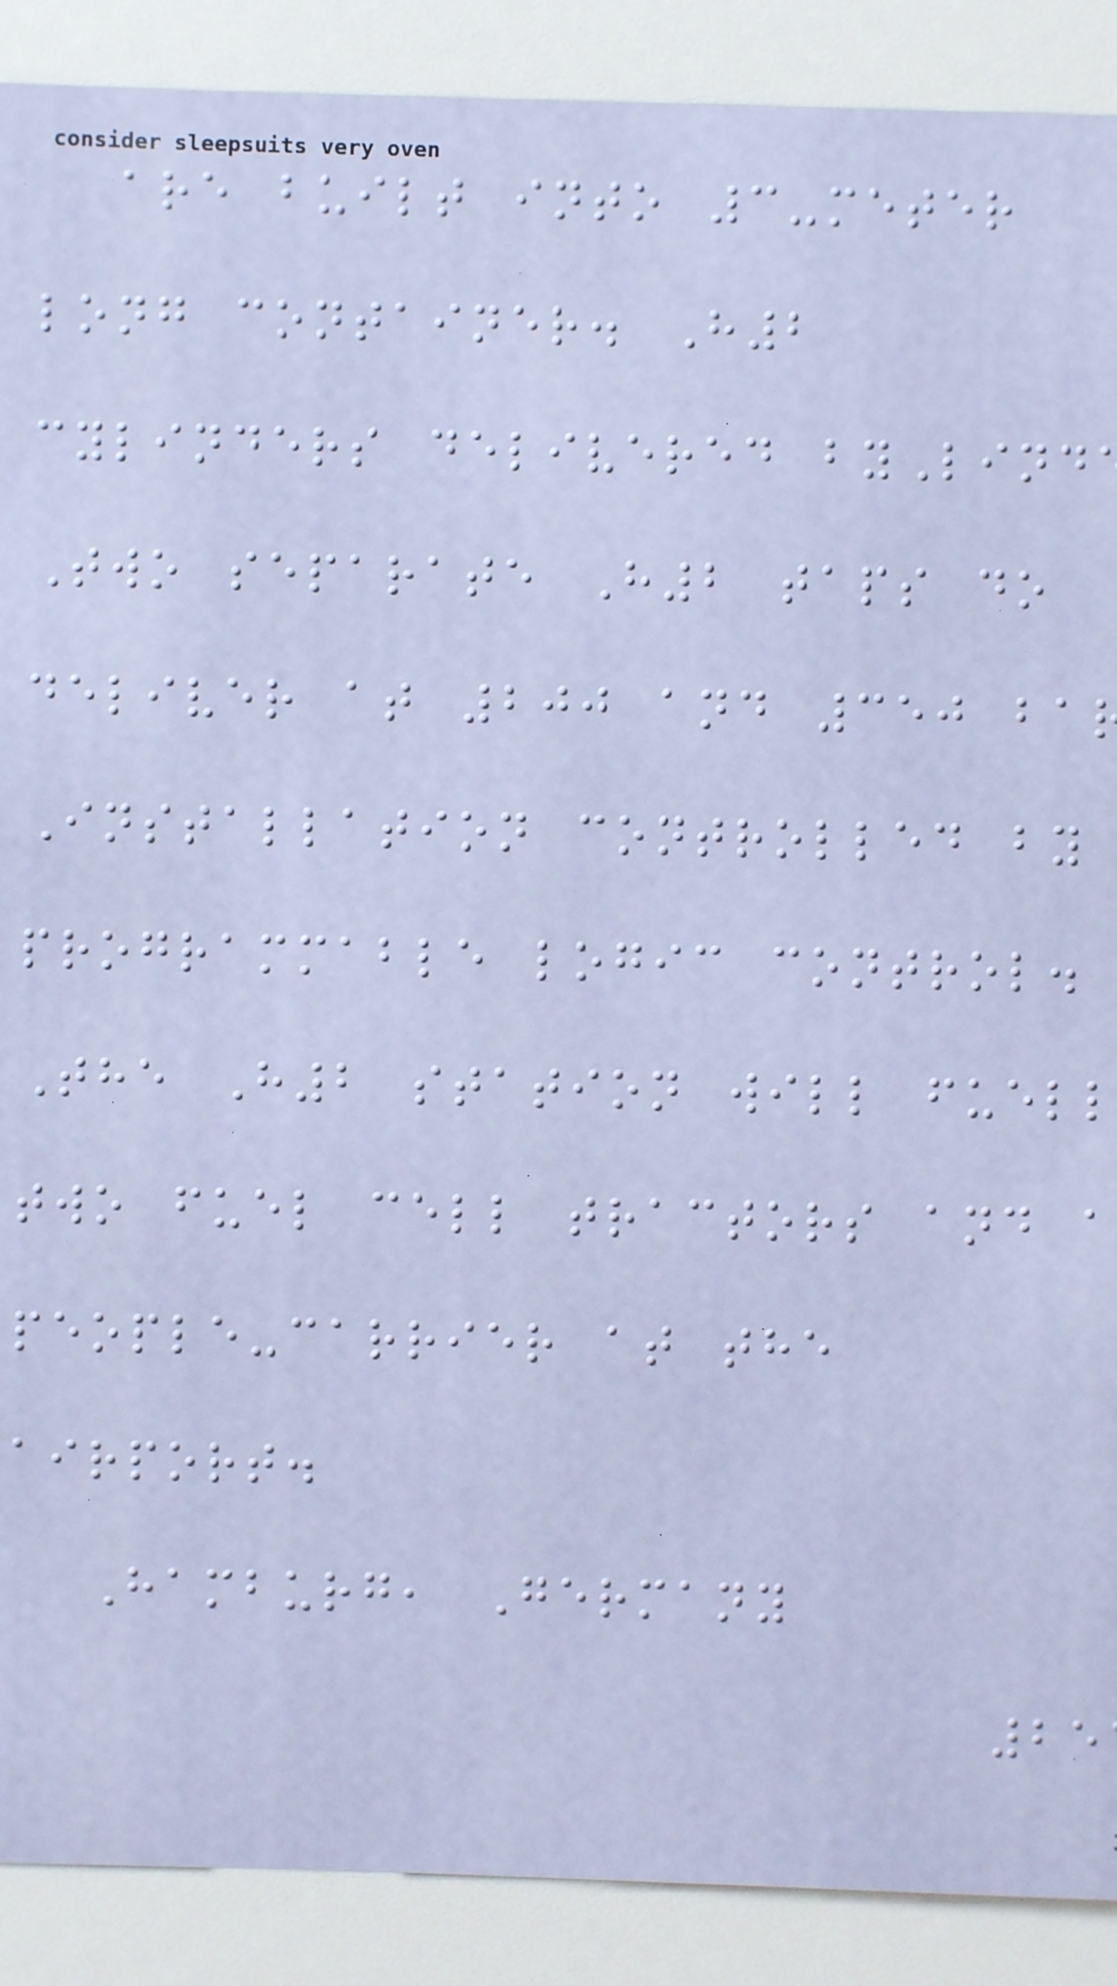are built into 3-meter
long container. H2
cylinders delivered byLind
Two separate H2 taps do
deliver at 200 and 350 ba
Installation controlled by
programmable logic control.
The H2 station will fuell
two fuel cell tractors and a
people-carrier at the
airport.
Hamburg, Germany
